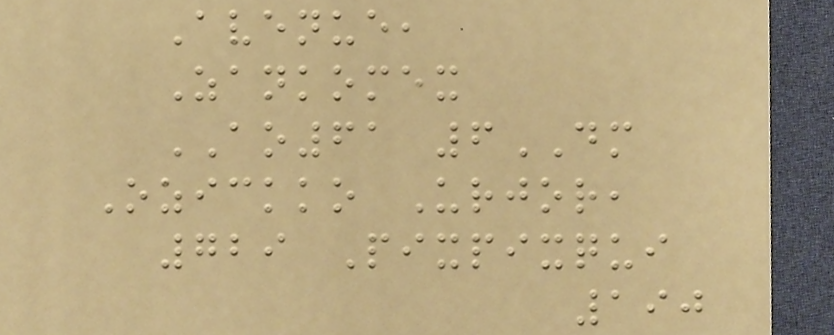Avenue,
Zankomex
AO61 6DM
Ozickko Urjor,
729 Pixpixqui
190
